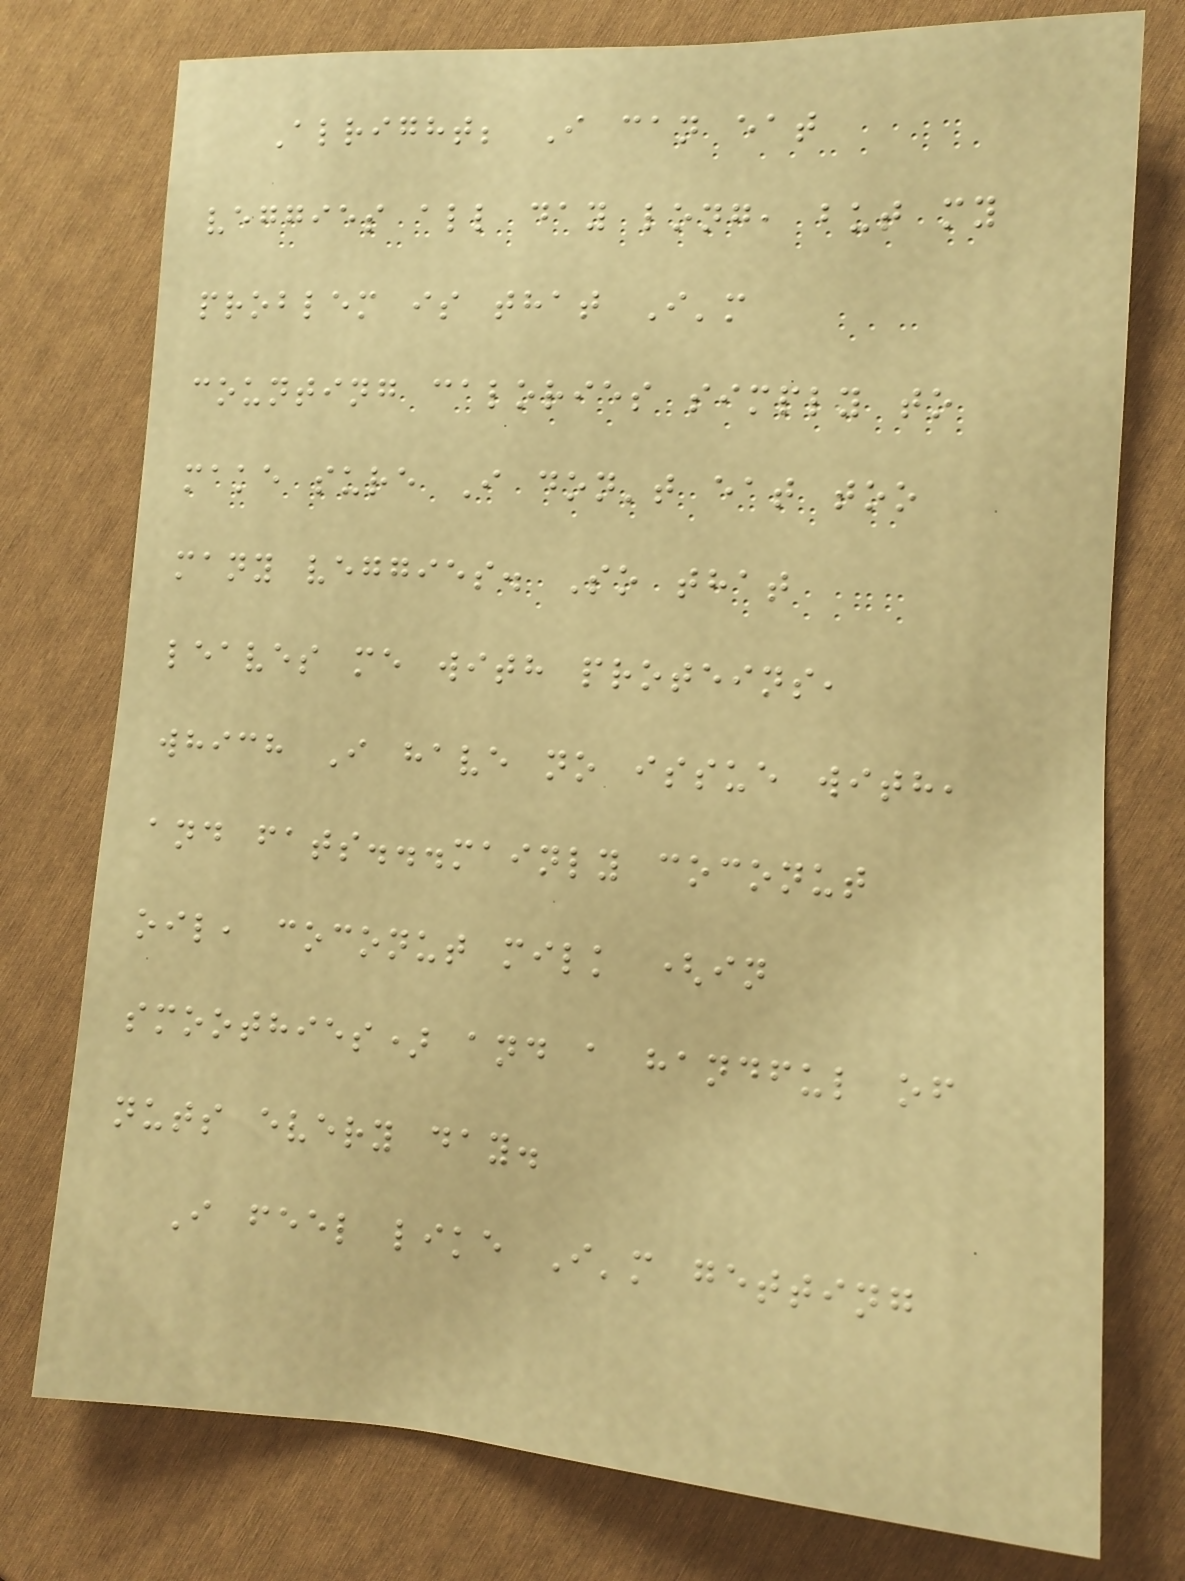Alright; I can eat
veggies all day long, but my
problem is that I'm
counting calories simply to
make sure I don't eat too
many veggies. So that
leaves me with proteins,
which I have no issue with,
and fats...mainly coconut
oil, coconut milk (in
smoothies) and a handful of
nuts every day.
I feel like I'm getting
